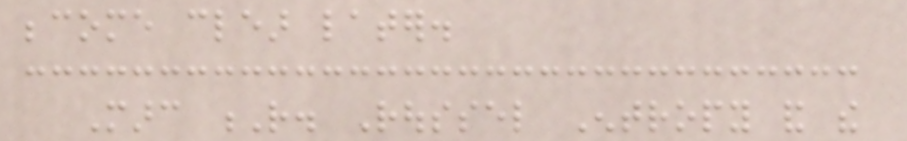become clear later.
Marc R. Roussel Entropy and the
